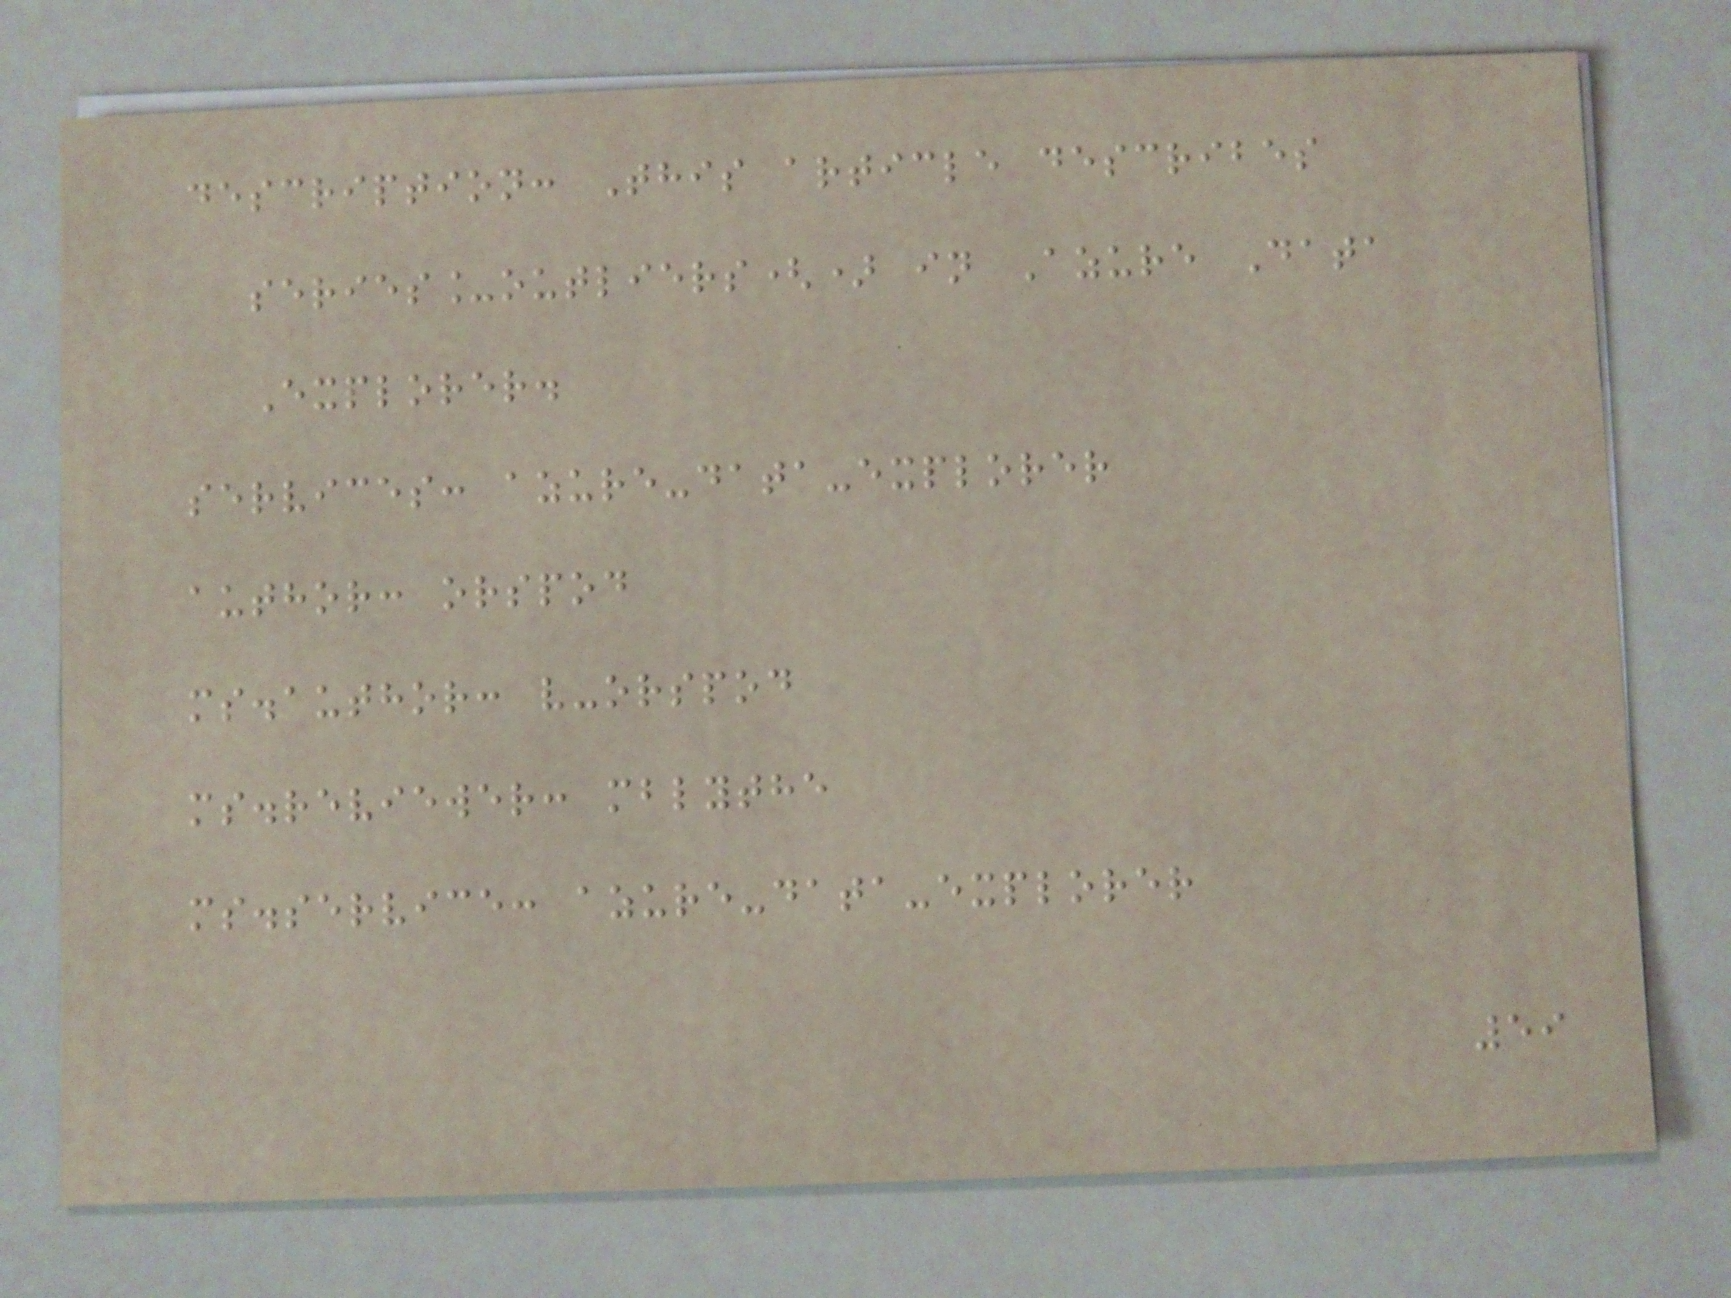description: This article describes
series_outliers() in Azure Data
Explorer.
services: azure-data-explorer
author: orspod
ms.author: v-orspod
ms.reviewer: mblythe
ms.service: azure-data-explorer
59
